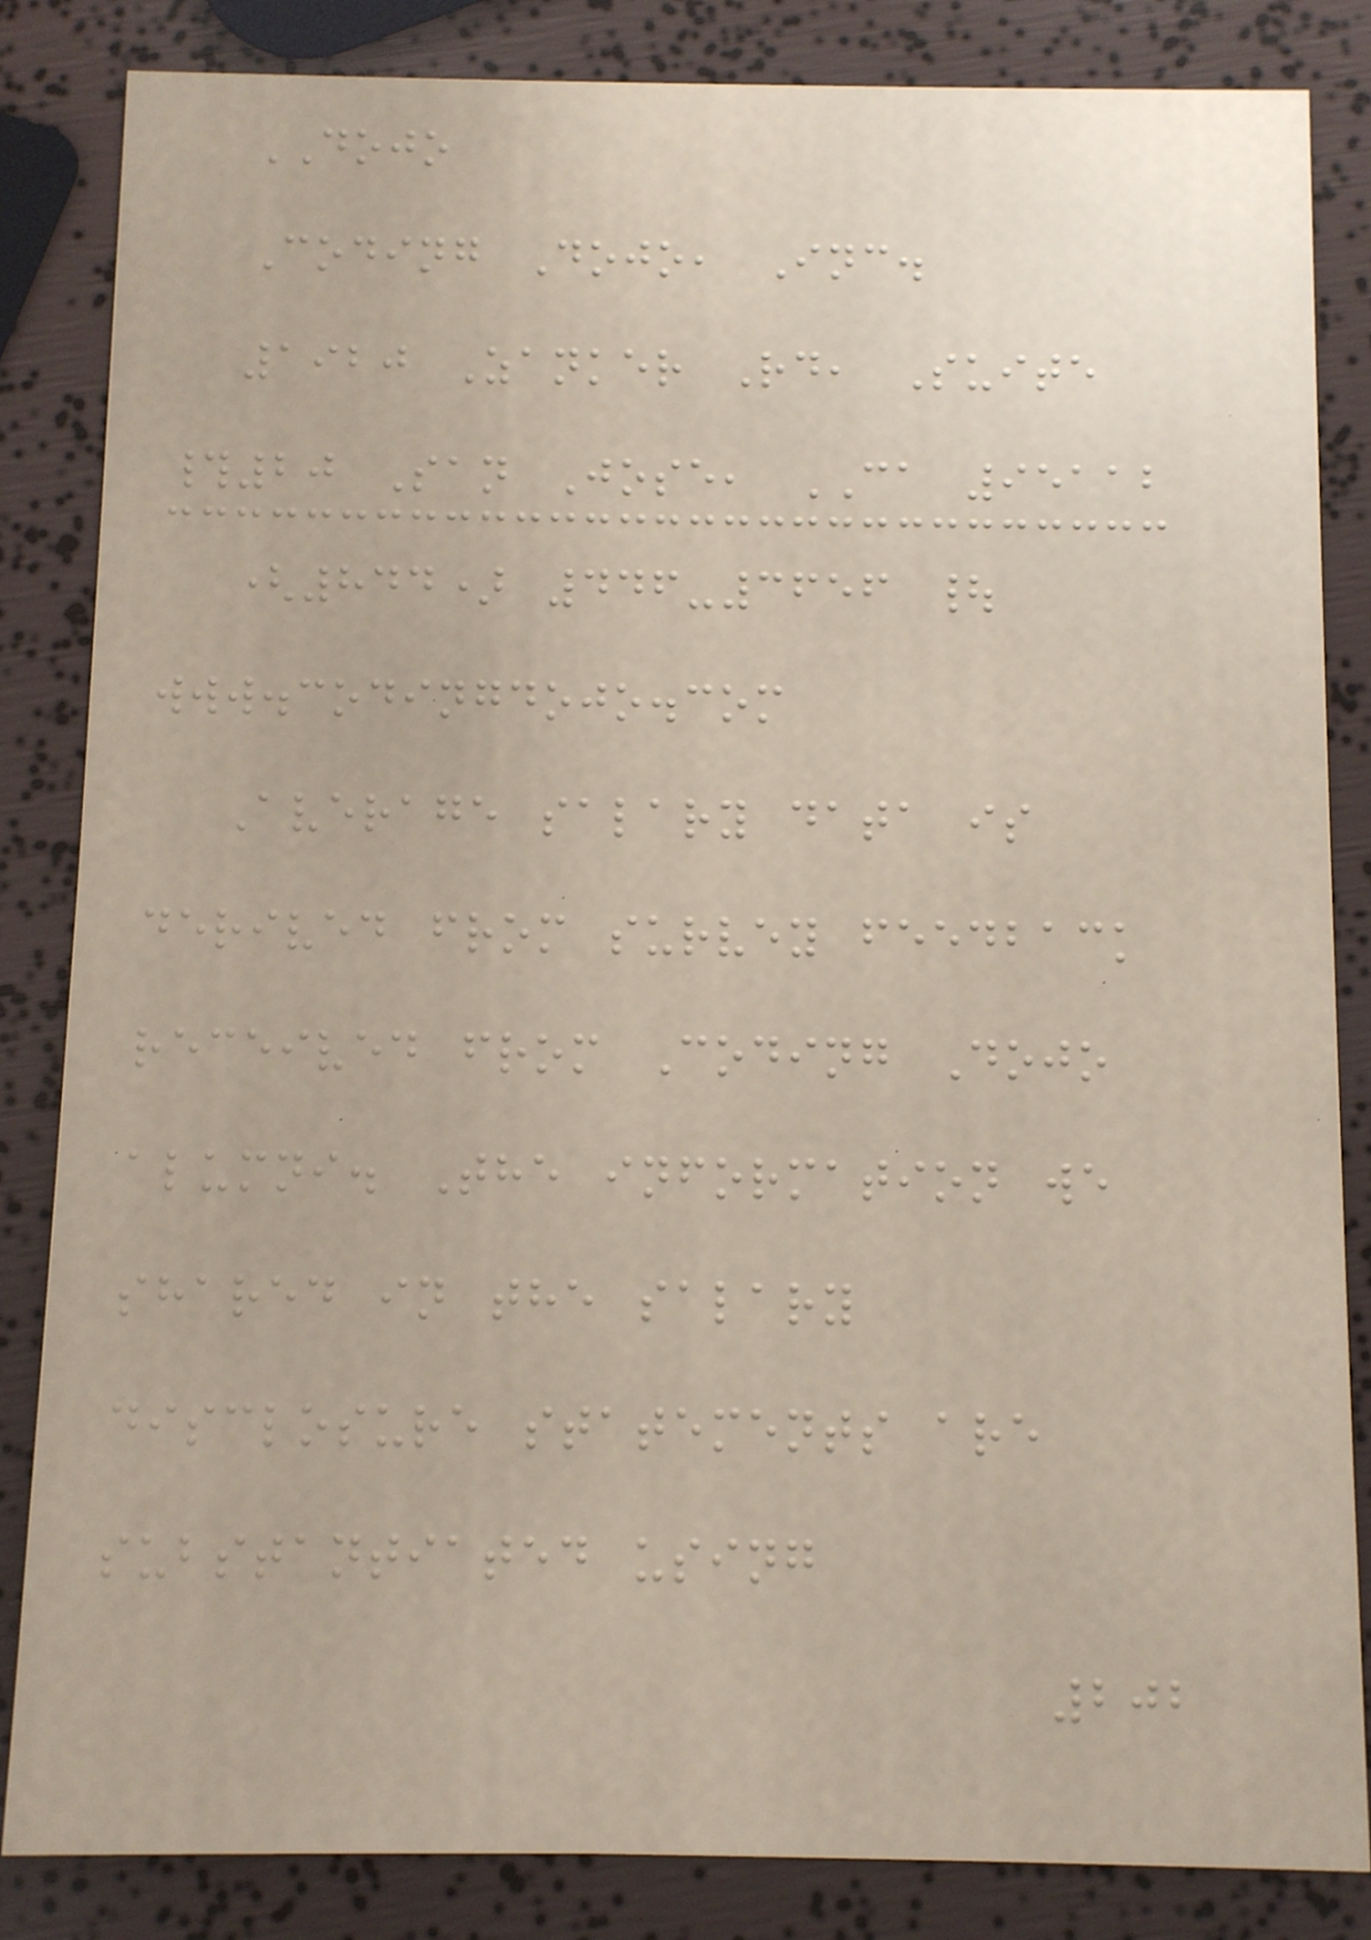DOJO
Coding Dojo, Inc.
1920 Zanker Rd, Suite
#20 San Jose, CA 95112
(844) 446-3656 |
www.codingdojo.com
Average salary data is
derived from survey feedback
received from Coding Dojo
alumni. The information we
shared in the salary
disclosure statements are
substantiated using
202
